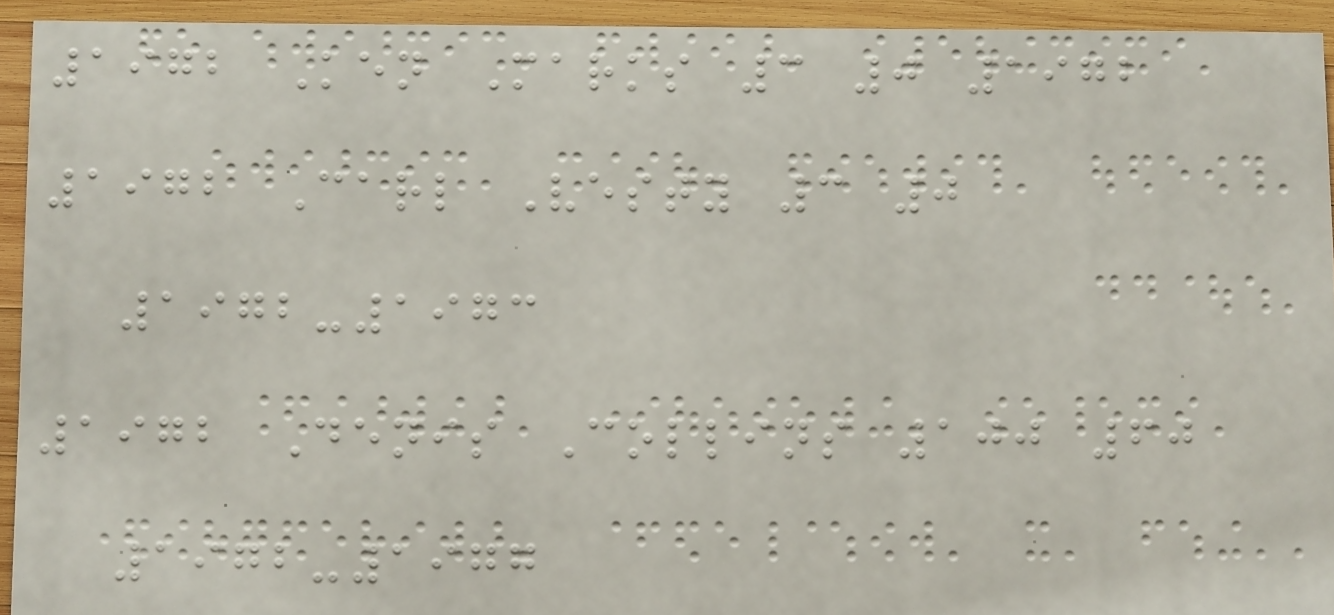1972 Ken Marks 3 0 1972
1972 Carl Vesty 3 0
1972-1973
1972 Denis Collins 100 60
1972-1977
